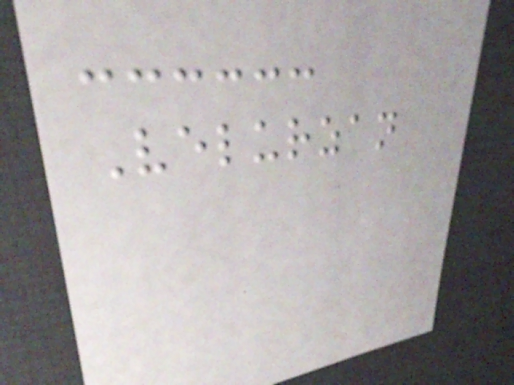Velurzan
